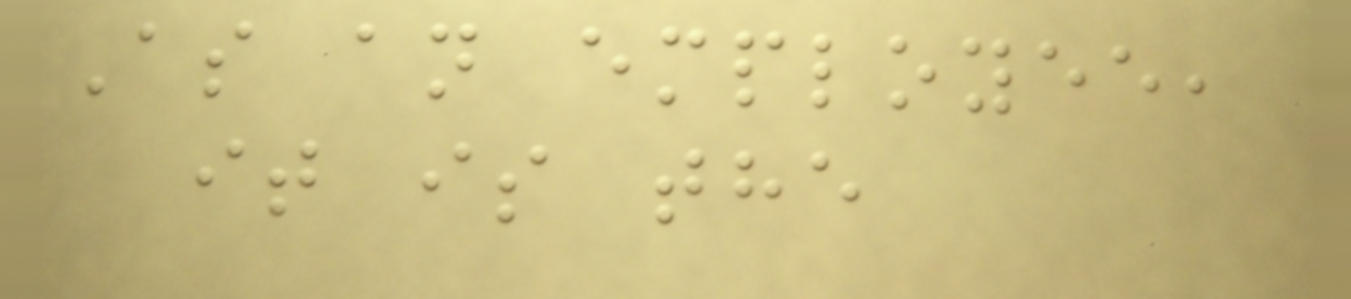As an employee,
it is the
